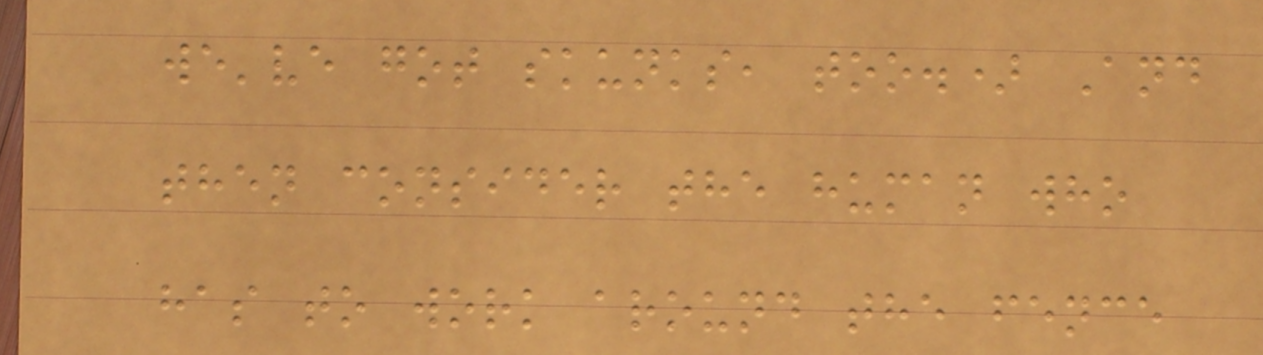we've got skunks, too.) And
then consider the human who
has to work around the fence
